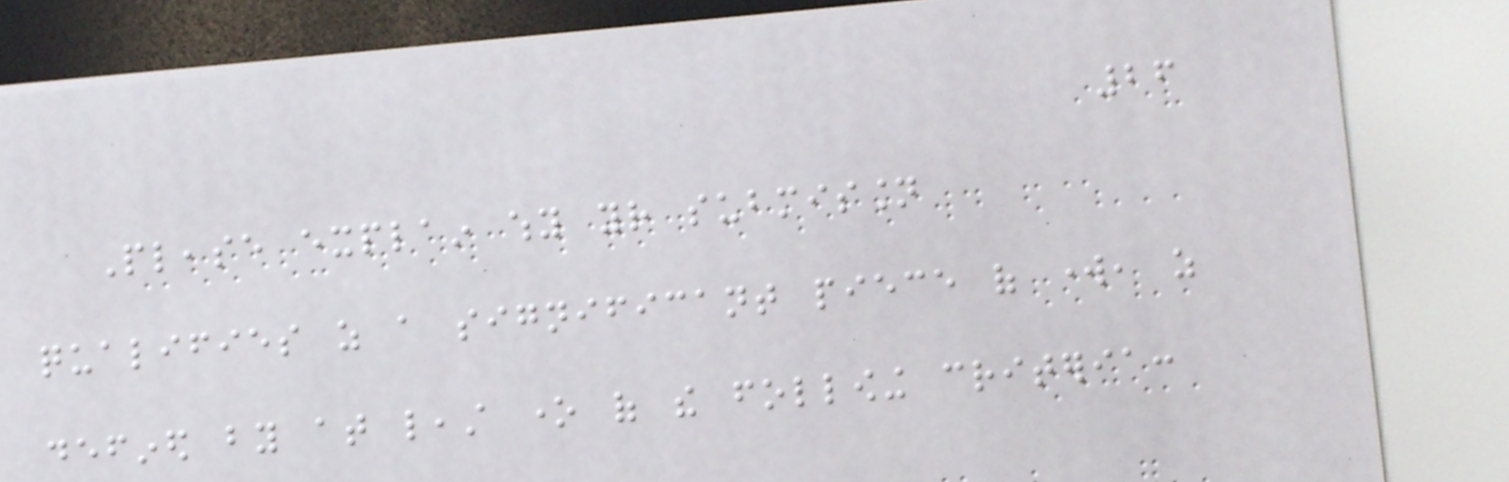26
Please explain why your submission
qualifies as a significant piece of work, as
defined by at least one of the following criteria:
